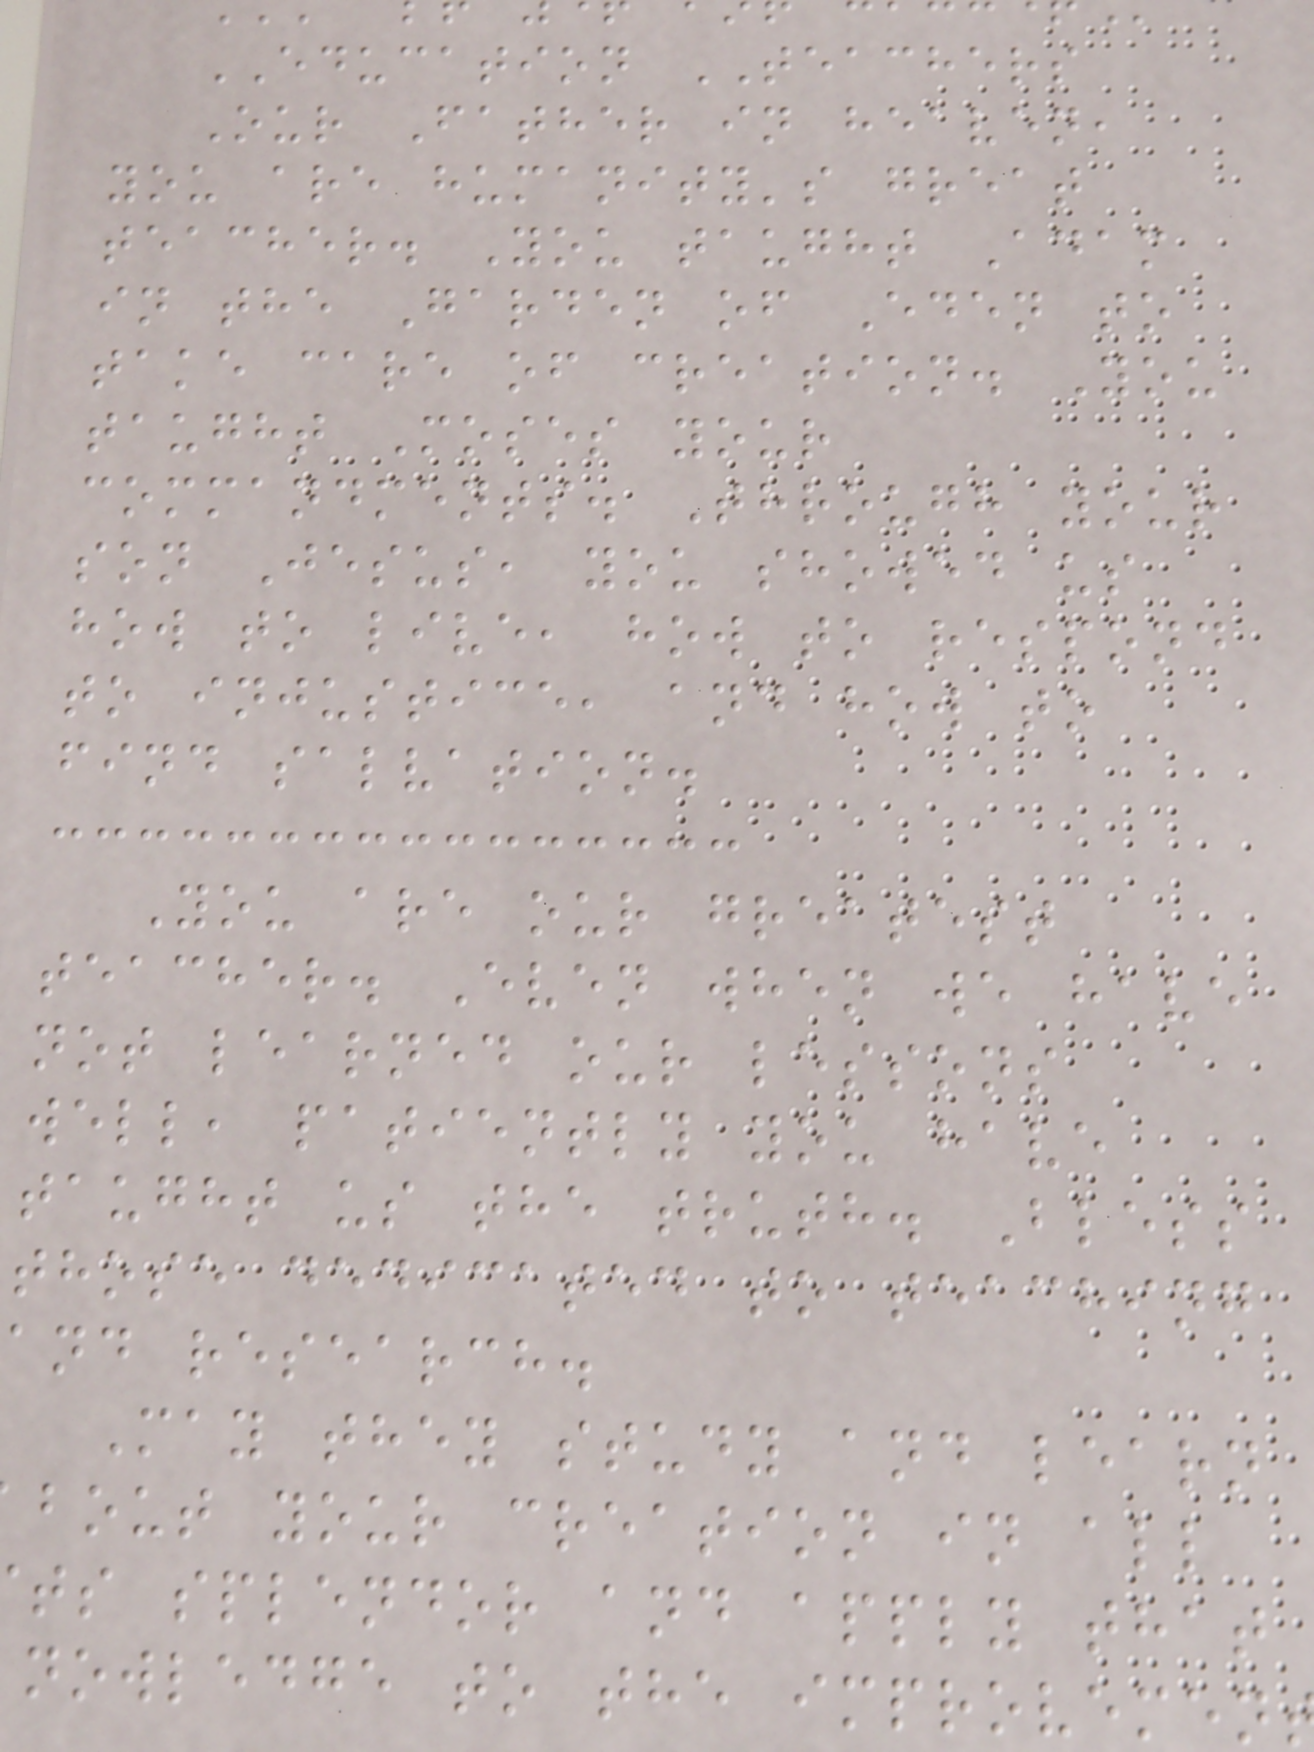EDUCATION TEACHERS
Our Father in heaven,
you are humanity's great
teacher. You taught Adam
in the Garden of Eden to
take care of creation. You
taught Moses your
commandments. Through your
son Jesus, you showed us
how to live, how to respond
to injustice, and how to
find salvation.
You are our greatest
teacher. Even when we have
not learned our lessons
well, patiently you have
taught us the truth. Bless
those dedicated to teaching
and research.
May they study and learn
bout your creation in all
ts splendor and apply that
nowledge to the improvemen
